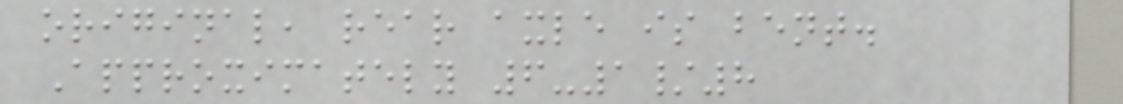original, rear axle is bent.
Approximately 6-1/8
